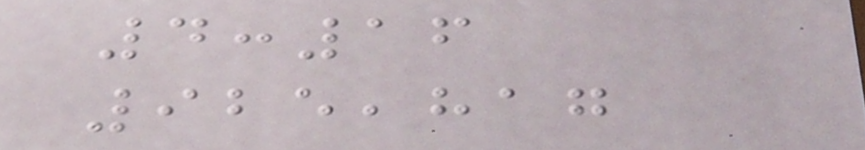4:16
925,817
